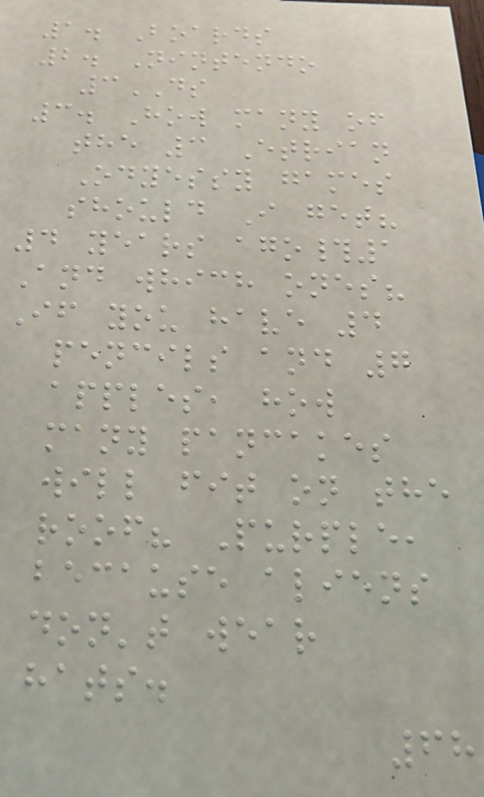1. Boards
2. Nintendo
3DS
3. How many of
the 3 Etrian
Odyessy games
should I get?
4 years ago#1
And which ones?
If you have 4
pencils and 7
apples, how
many pancakes
will fit on the
roof? Purple,
because aliens
don't wear
hats.
68
